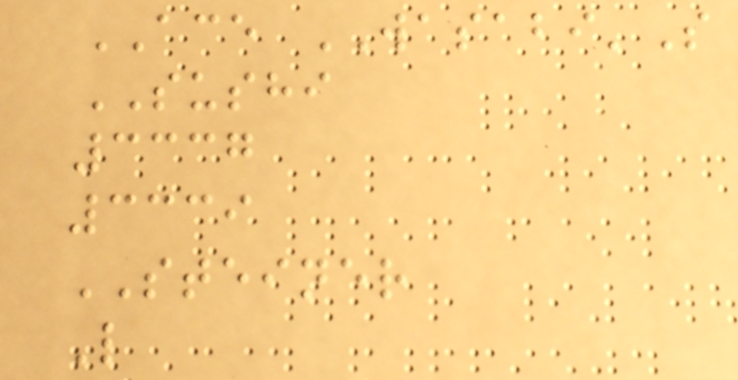ACE WASABI'S
SUSHI
3337
3339
STEINER
L
